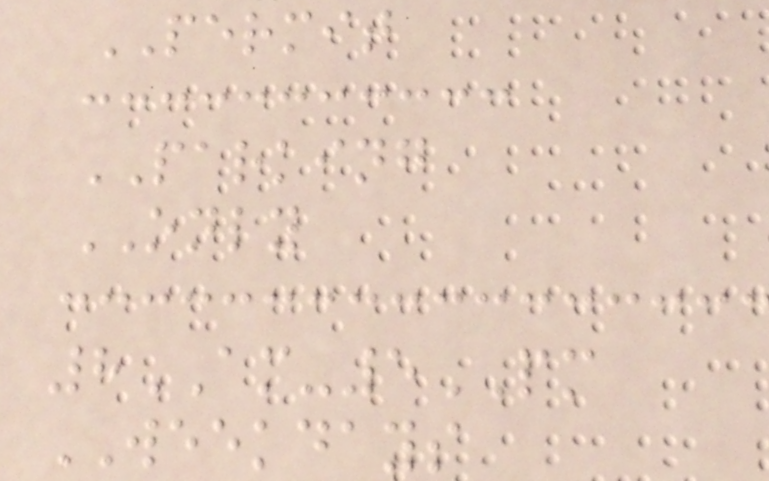PERMIT
PARKING
ONLY
8AM-5PM
WEEKDAYS
